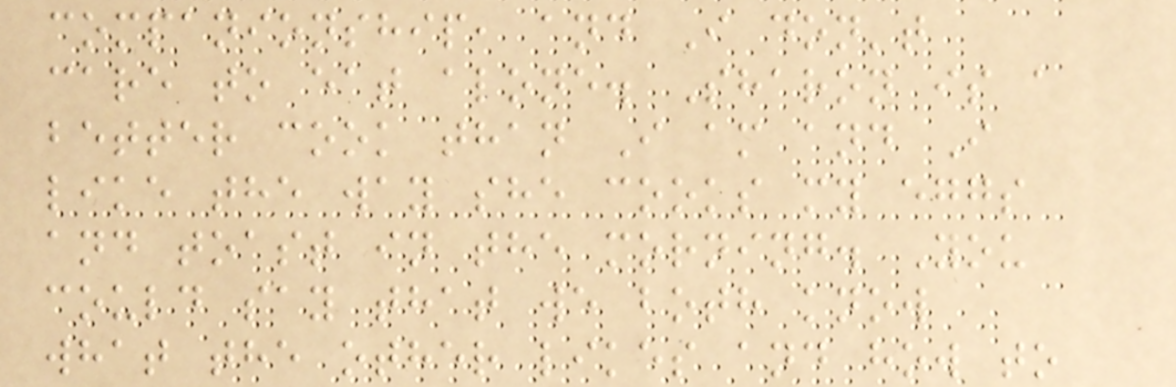companionship, and I don't
care to eat alone. Sharon is a
better cook than I am and I
like the way she cooks my eggs
and toast in the morning. You
could say that we both know
what the other likes and how to
